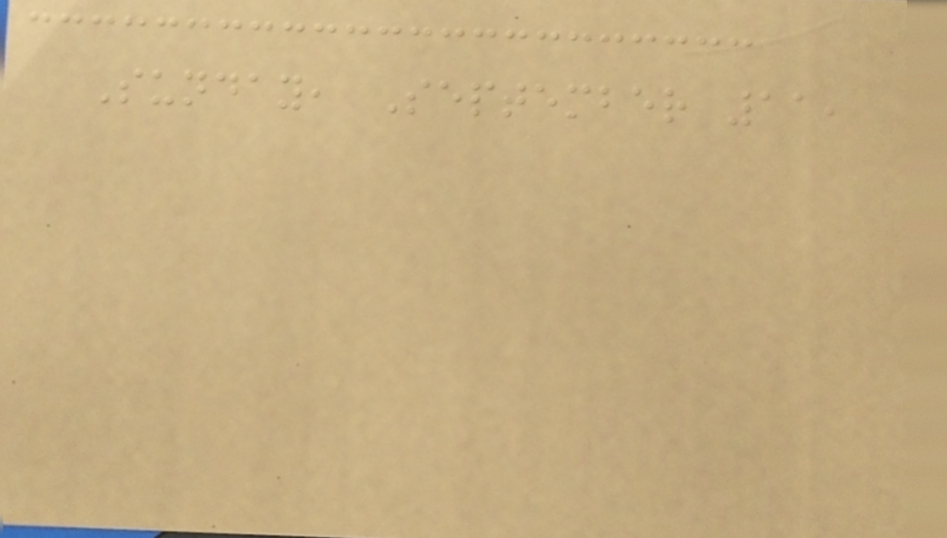Sunday, September 11,
